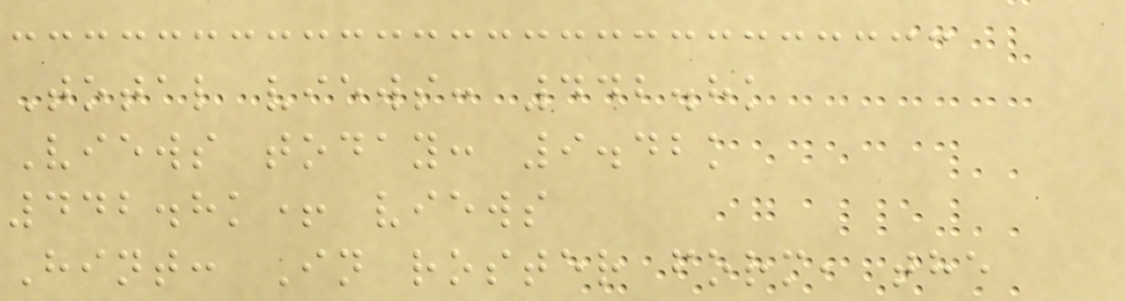Total views: 442.8k
Views today: 9.42k
442.8k+ views
Hint: In roster form, the
